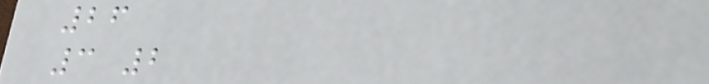26
3 2
